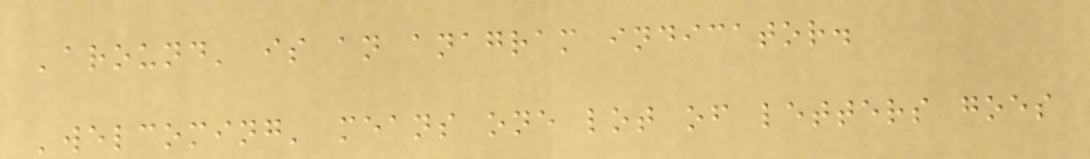'around' is an anagram indicator.
'welcoming' means one lot of letters goes
